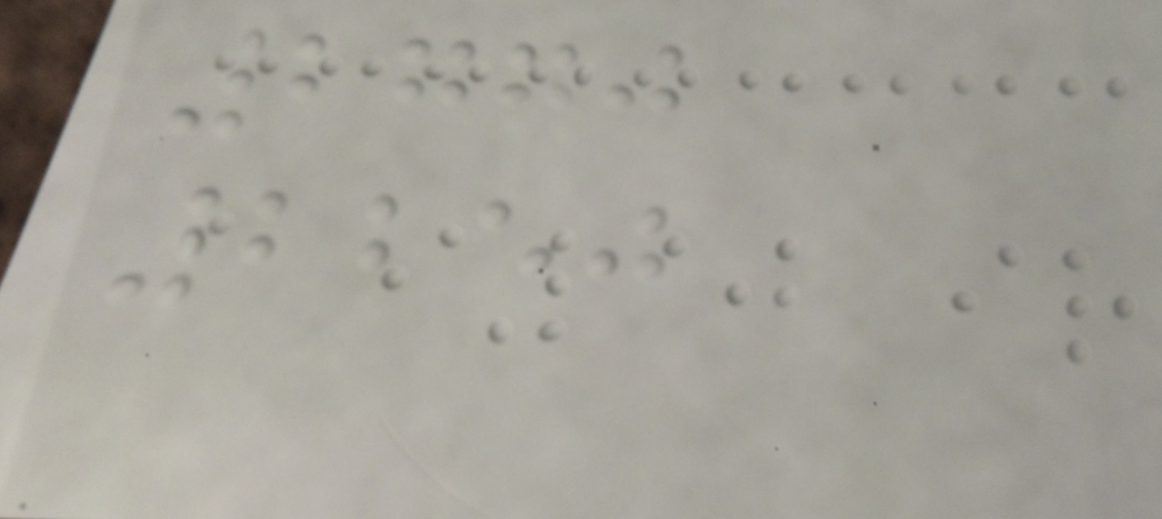2770
2250
